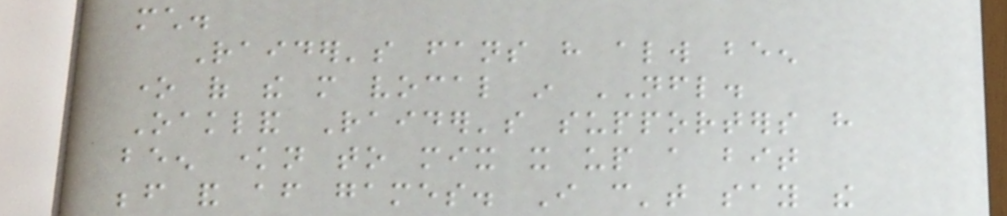much.
Raider's fans have always been
one of the more vocal in NFL.
Oakland Raider's supporters have
been known to mix it up a bit
before and after games. I can't say the
